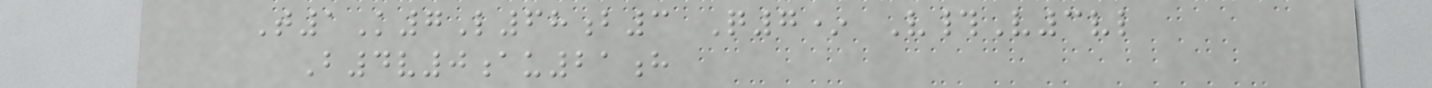T1K7L68b3 Q7* V#V3vl
B4v0au21h
